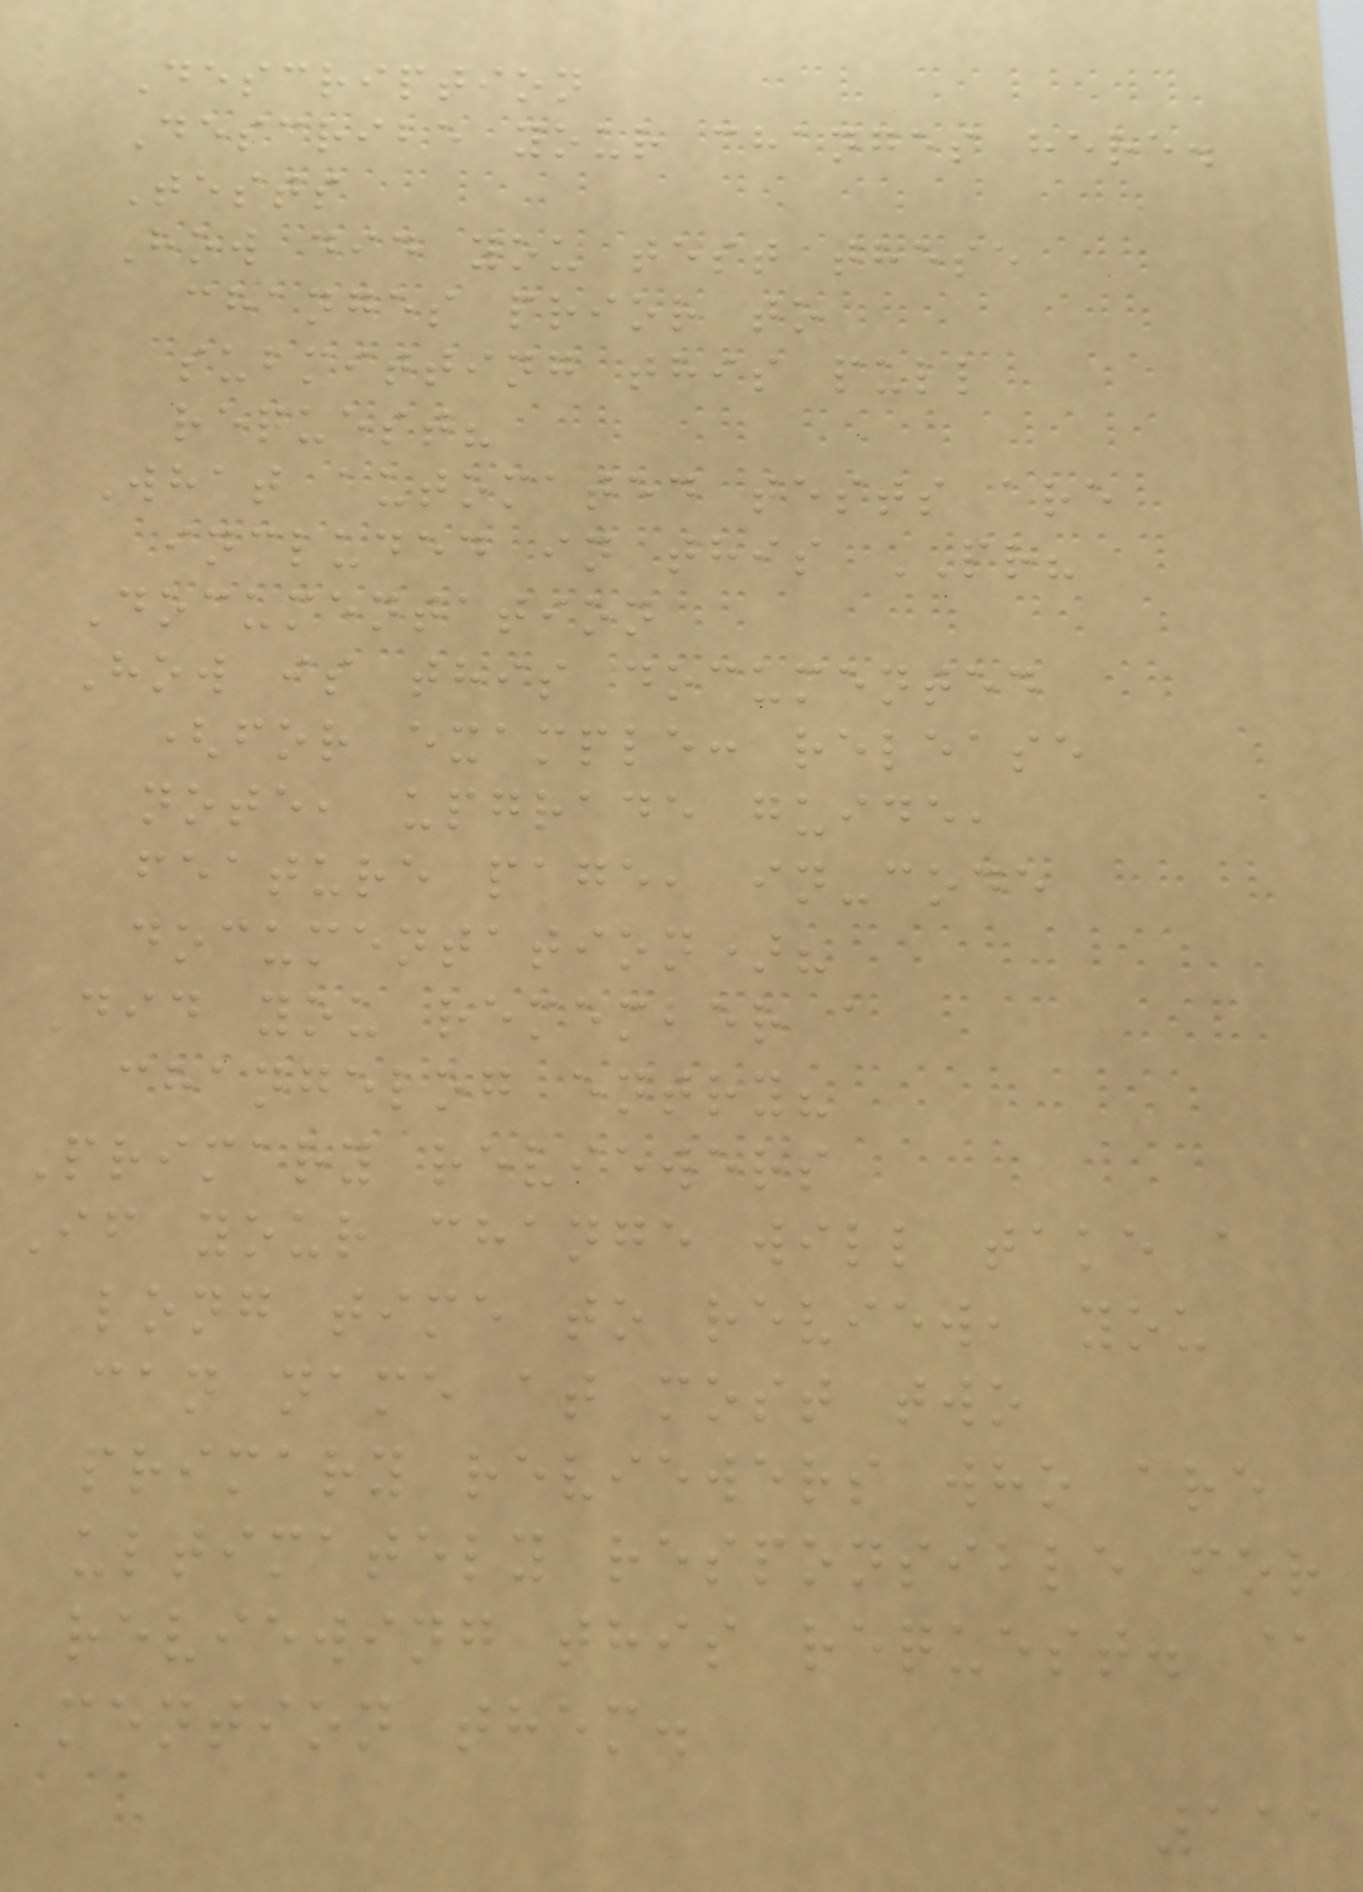Description
Describe your changes here.
Tests
How did you test these
changes prior to
submitting this pull
request?
What automated tests are
included in this PR?
Documentation
How is this documented
(for example: release
note, upgrade guide,
feature page, in-code
documentation)?
Did you remember a
changelog entry?
Primary reviewers
If your change will take a
long time to review, you
can name at most two
primary reviewers who are
ultimately responsible for
reviewing this request. @
mention them.
111
